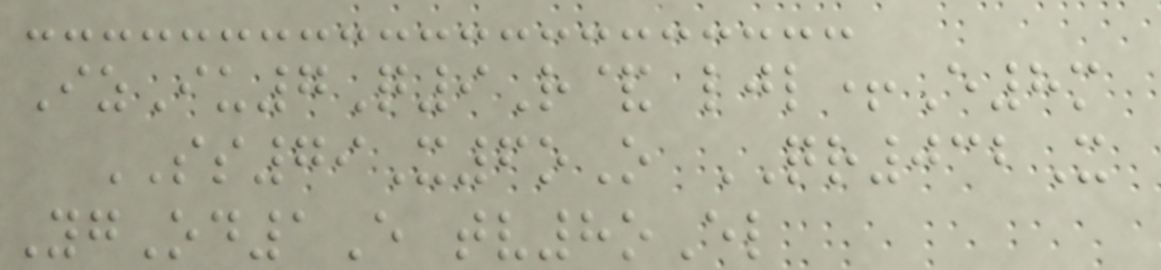IzIu7Q9R& ljl+E8m
SS79X6oO QR032X
YgOd1E tv8oEl
